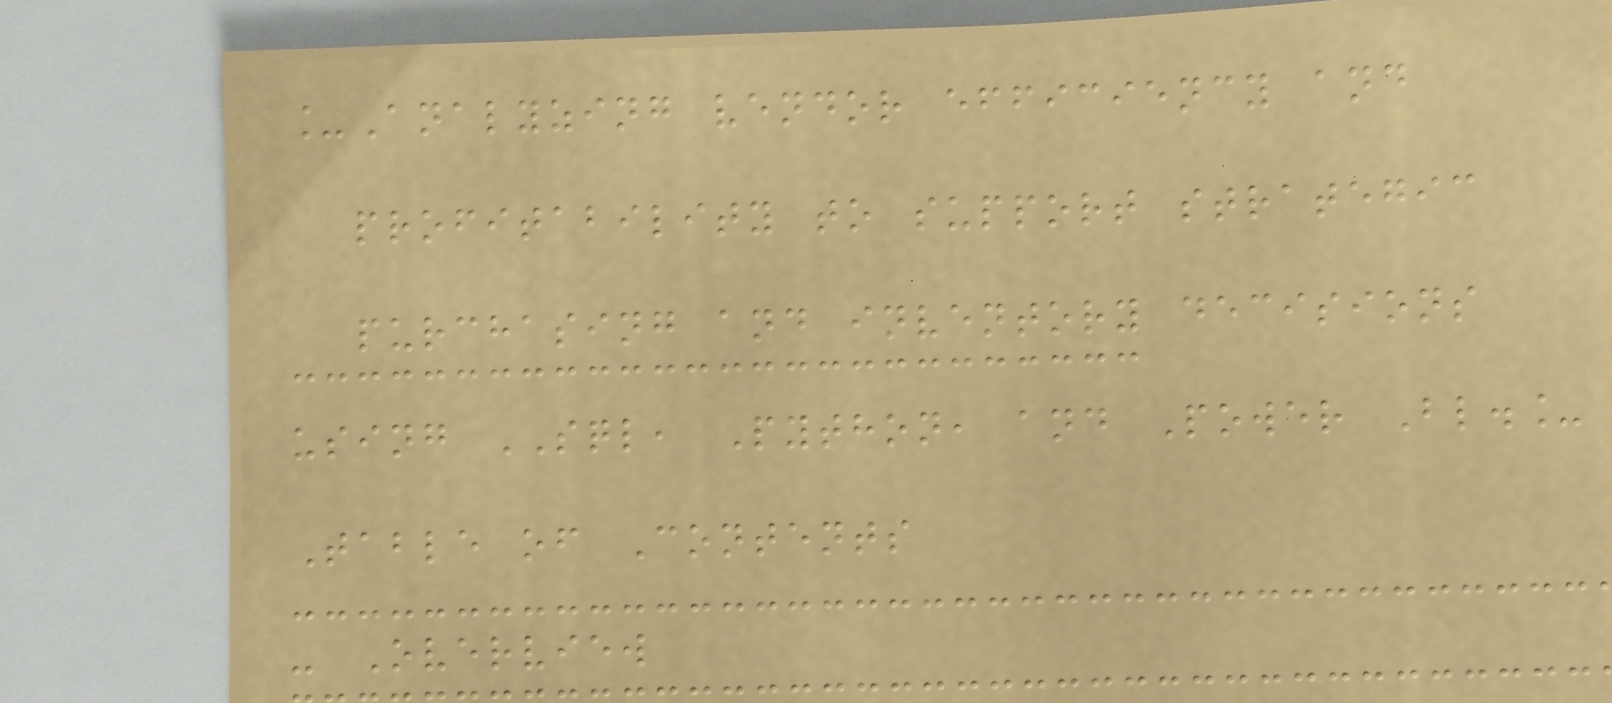_Analyzing vendor efficiency and
profitability to support strategic
purchasing and inventory decisions
using SQL, Python, and Power Bl._
Table of Contents
- Overview
